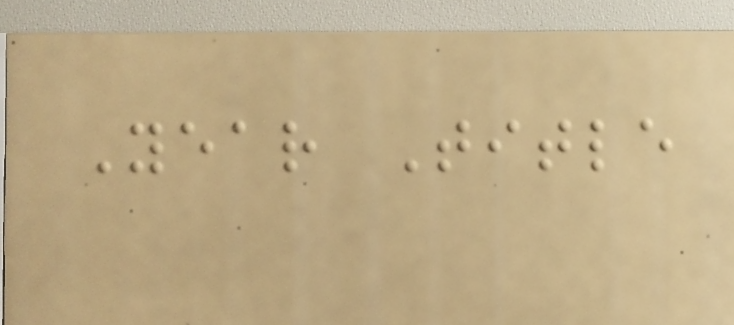Year Title
